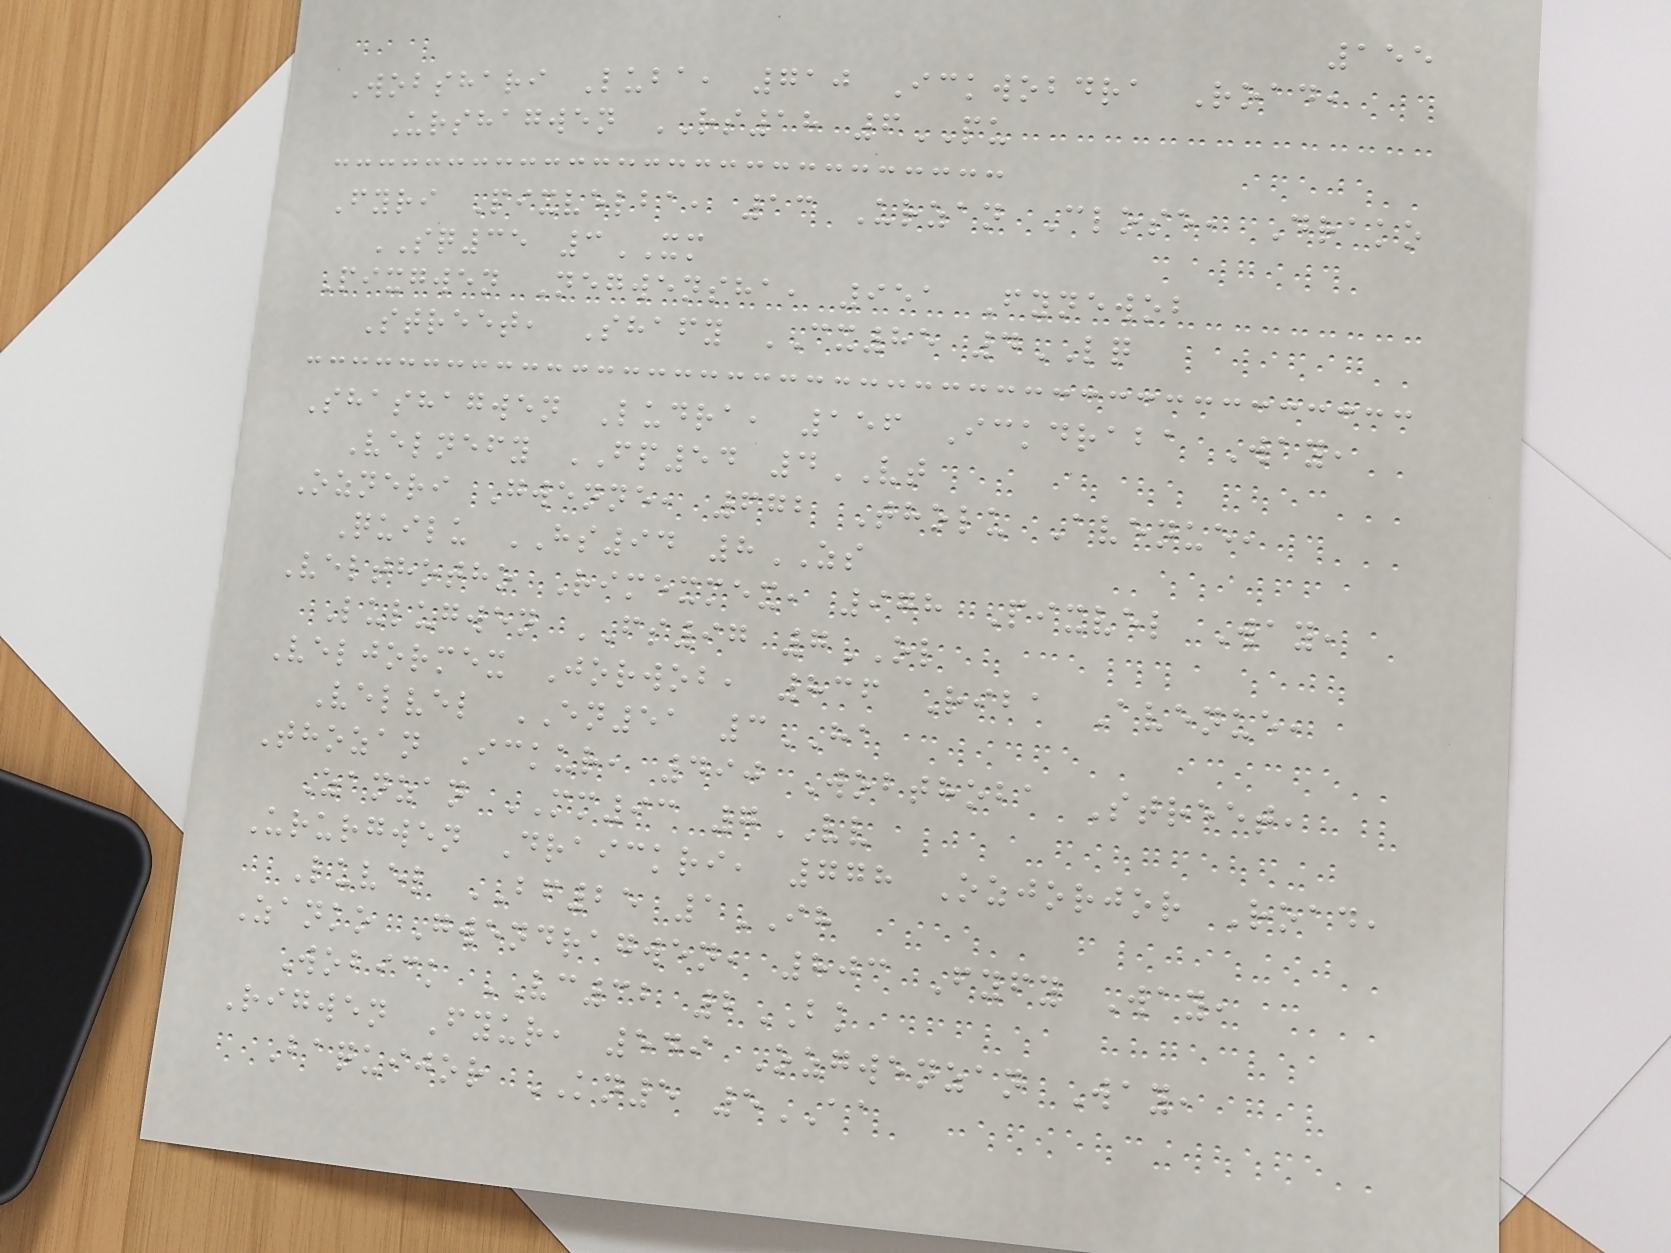155
Wobshari Luba, 710 Ickwobdra Road,
Urshagwen RS18 6PU
Fyri Pixvelba, 13 Urzan Close, Drako
SQ35 3XM
Pixgwen Negwensha, 951 Fynewob
Street, Shafy CX85 4LQ
Shashagwen Ludra, 156 Ickdraba Way,
Velnefy FP54 4VT
Ozneri Gwenne, 672 Tholu Avenue,
Quilu HS94 8ZS
Velthotho Rimexmex, 978 Pixvel Way,
Lulugwen FS97 7OL
Veljormex Jorwob, 836 Riba Avenue,
Velvel EN51 3HA
Thozan Ickur, 490 Wobthoba Street,
Zanzan MM93 7VV
Ururgwen Draickri, 778 Ozjorjor Road,
Luvel BF25 1IH
Zanko Gwendragwen, 803 Fyfy Way,
Wobick VC32 2BK
Rigwen Fyur, 549 Ozgwenzan Way,
Baquijor KN5 5AA
